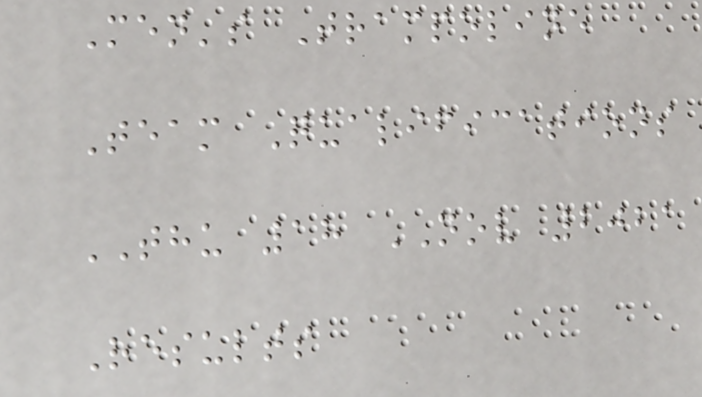Men's Trampoline
Team Qualifications
THU 18 NOV 2021
Results
